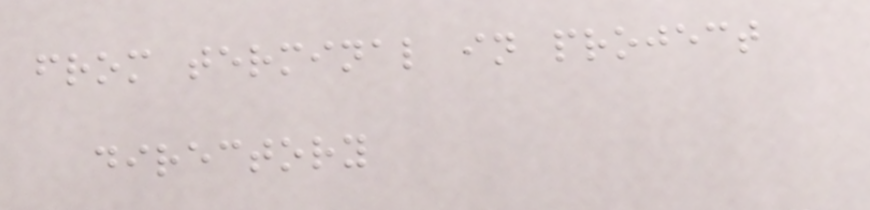from terminal in project
directory
